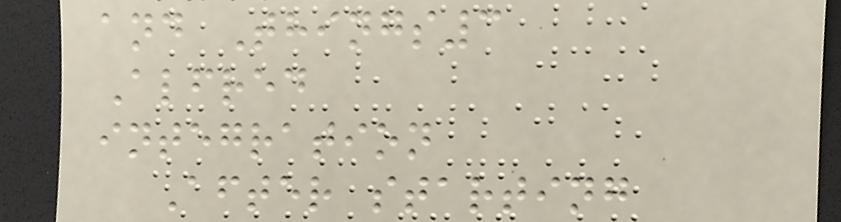and Things3
Alfred
integration
After starting
